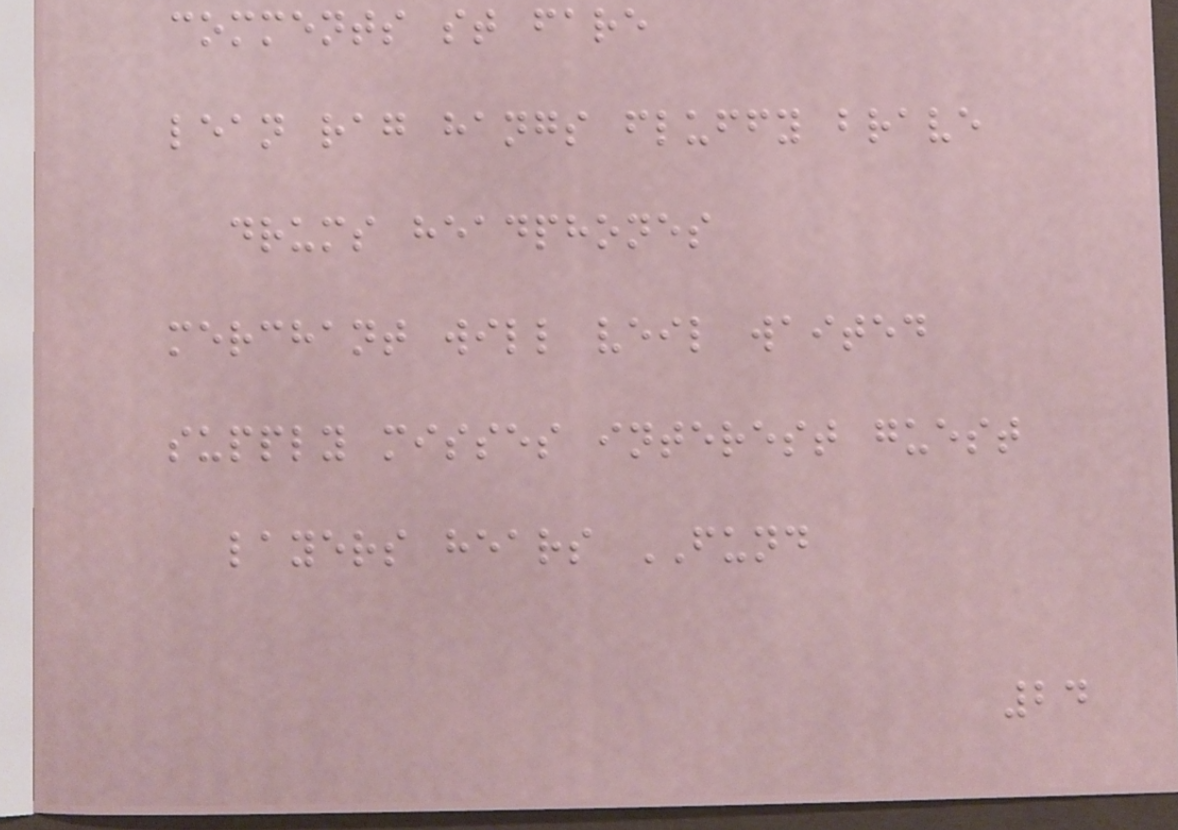comments st fare
lean rag hangs fluffy brave
drums headphones
merchant will veil waited
supply misses interest guest
layers hears FUND
24
